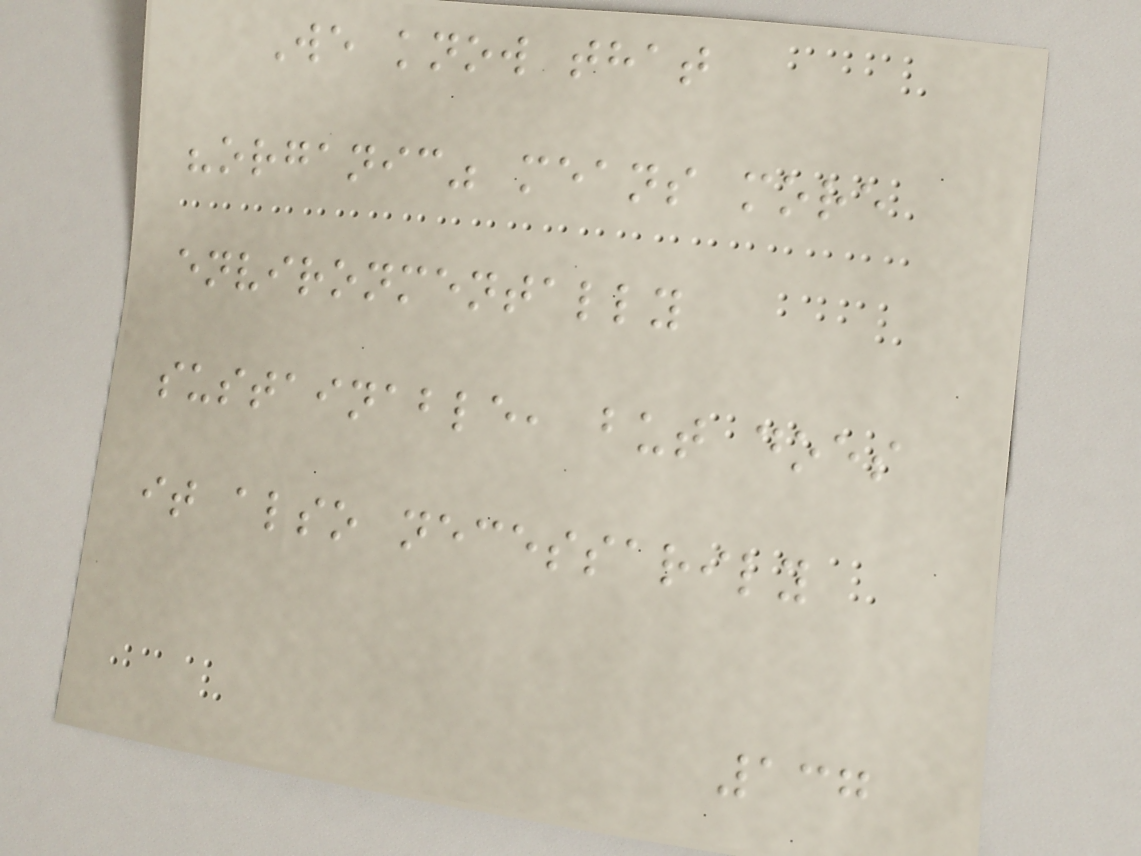We know that
"organic" means more
environmentally
sustainable, but does
it also necessarily
137
